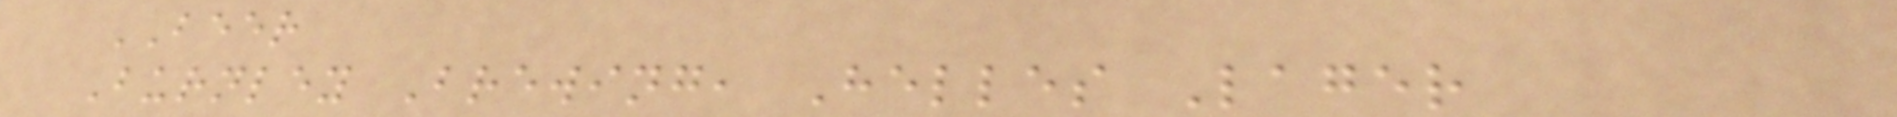BEER
Burnley Brewing, Helles Lager
